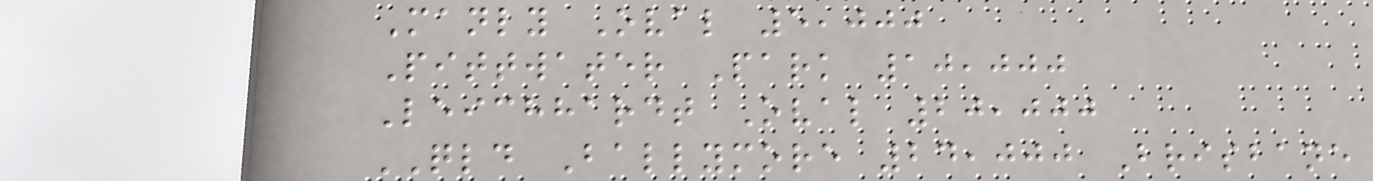Manly Oval 5,000
Pittwater Park 10,000
Leichhardt Oval 20,000
QLD Ballymore 24,000 Brisbane
